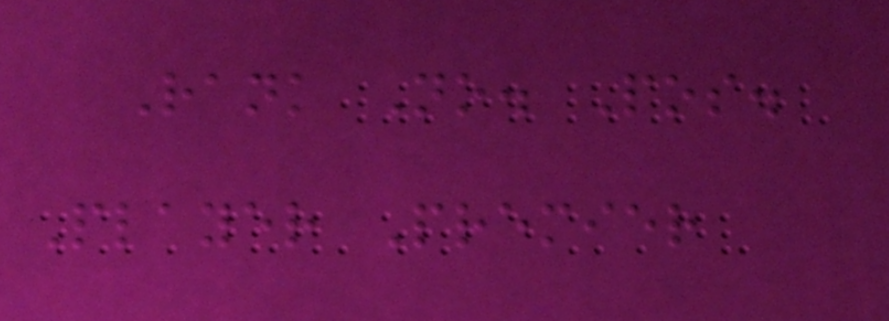Rank No. Pos.
Player Premier
